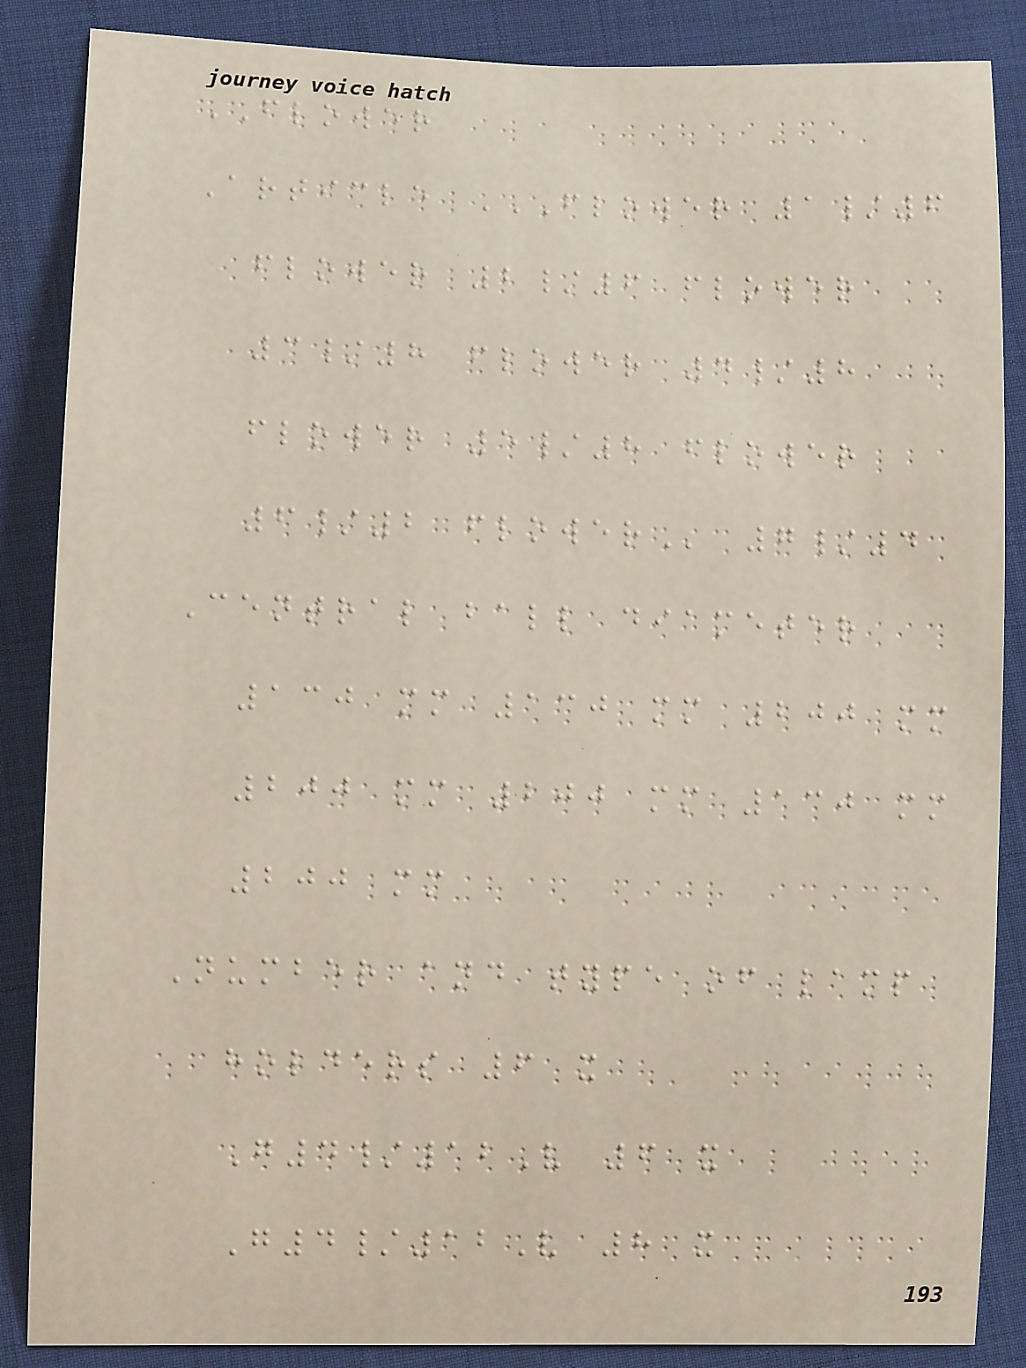FLOWER
Article FLOWER 1/6
FLOWER 2/6 FLOWER
3/8 FLOWER 4/8
FLOWER 5/8 FLOWER
6/2 FLOWER 7/4
Central ball diameter
130 mm 130 mm 200 mm
200 mm 200 mm 130 mm
200 mm
Number and type of lamp
holders 6 x
G4/12V 6 x
G4/12V 8 x
